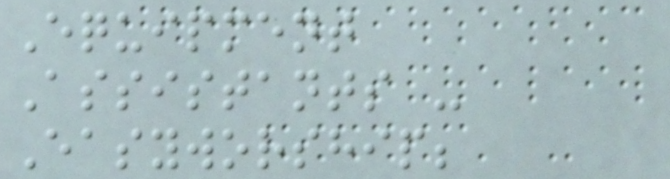Equipment
Assistants -
Easyworship;
